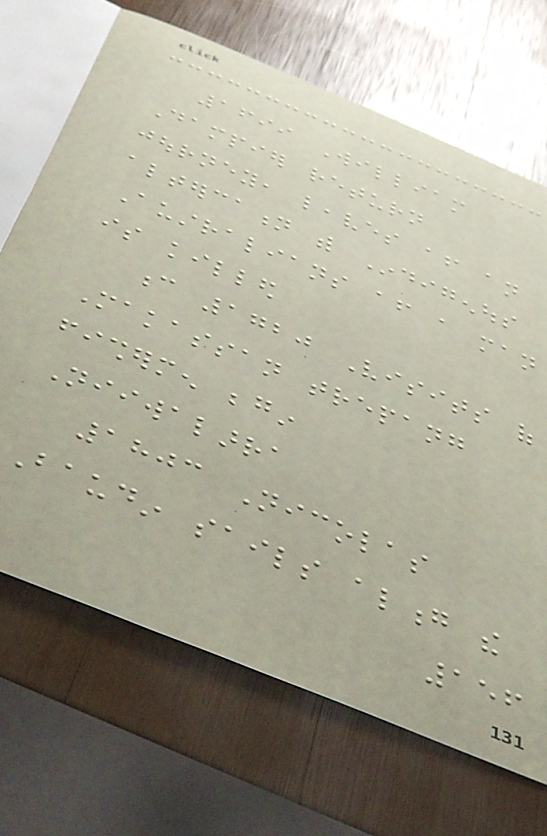1699 William
Dampier return
journey, leaves after an
altercation with Indigenous
Australians after a man
is killed
c 1720 Visits of
Makassan trepang
fishermen begin
Niiwalarra
1803 Nicolas
Baudin sails along the
156
